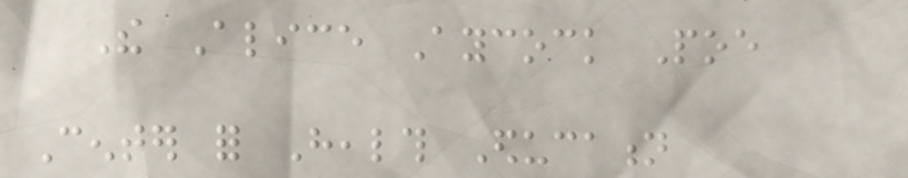The Alice Aycock Poe
Center for Health Education
